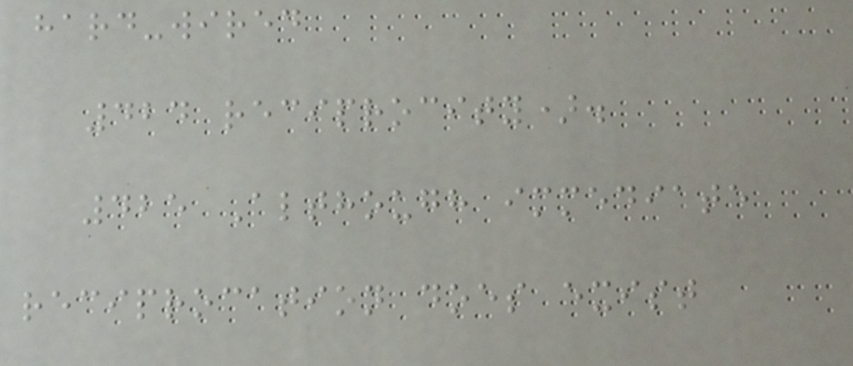hard-wired
424 reciprocity).
425 Although immediate
reciprocation does exist
